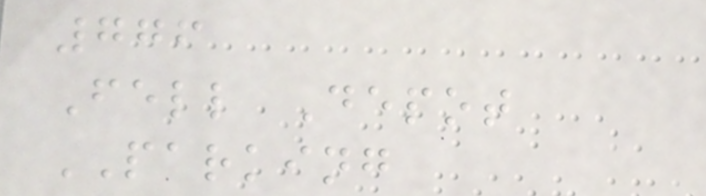776
Fell Depot
PARKING
